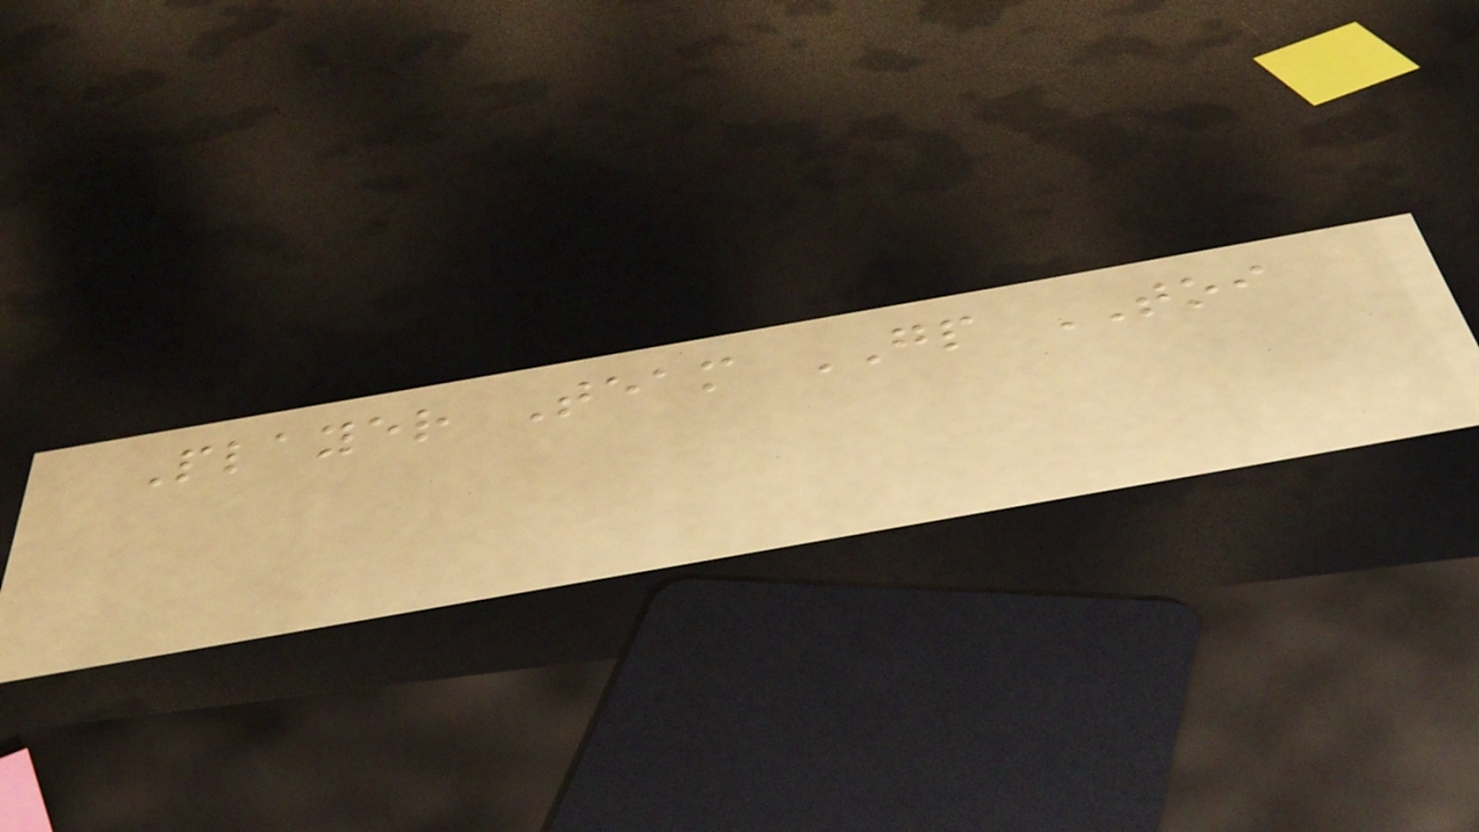Player Team GP TOI
